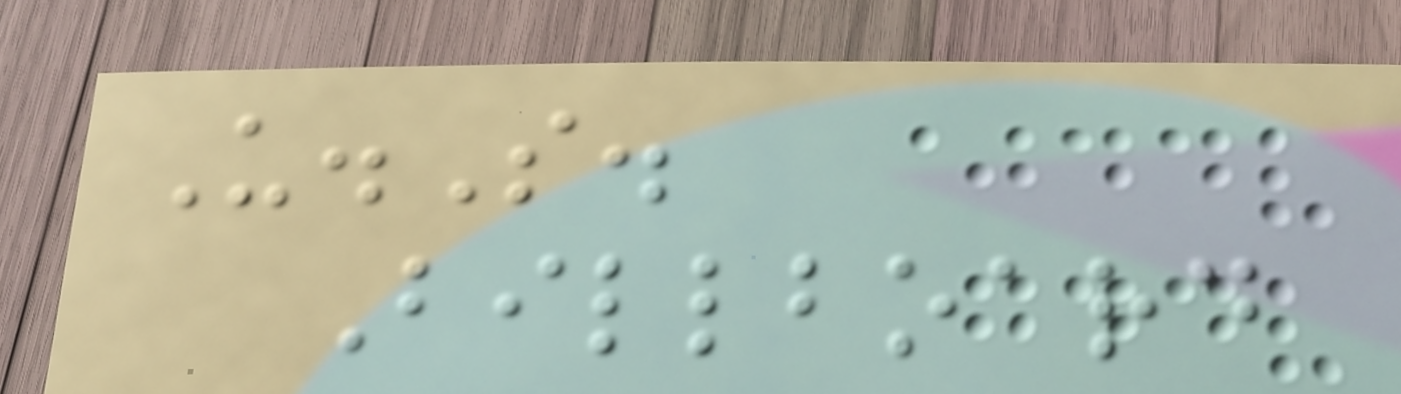U.S.
Billboard
